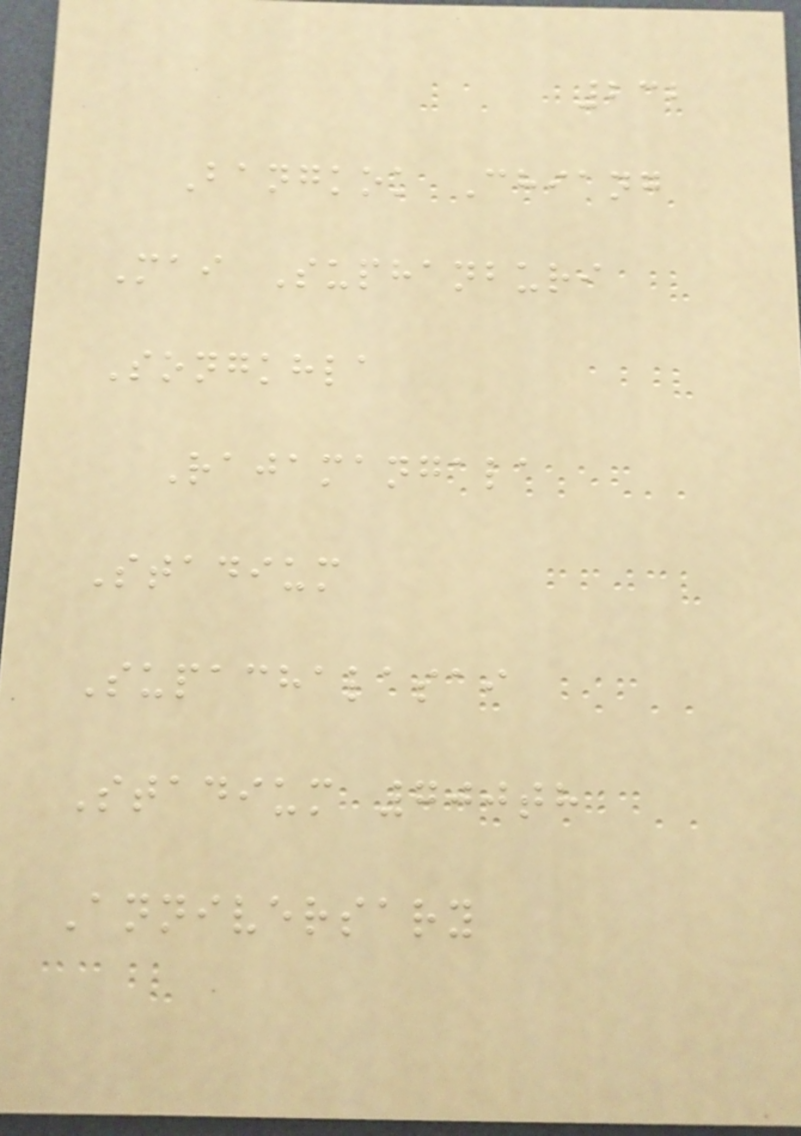232
Bangkok Chiang
Mai Suphanburi
Songkhla
Rajamangala
Stadium
Supachalasai
Stadium 700th
Anniversary
